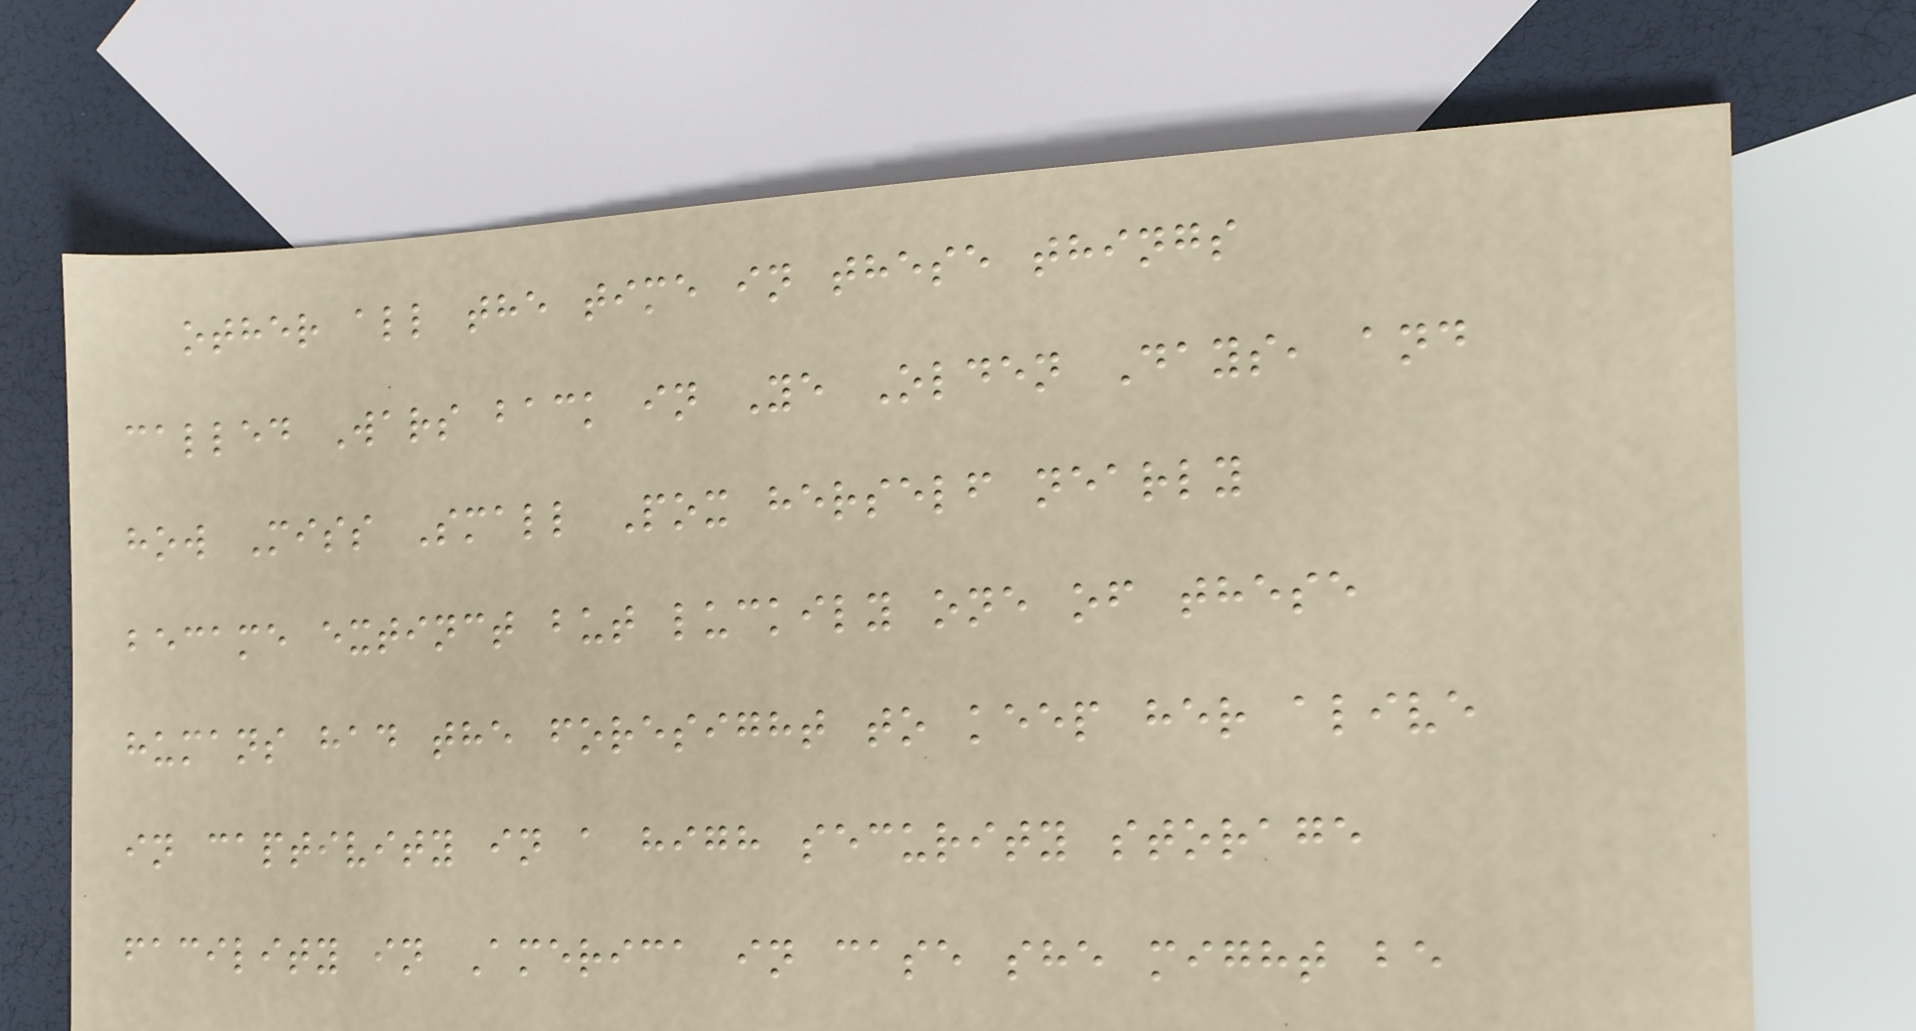other all the time in these things
called Wars back in Ye Olden Days, and
how Miss Small Pox herself nearly
became extinct but luckily one of these
humans had the foresight to keep her alive
in captivity in a high security storage
facility in America in case she might be
